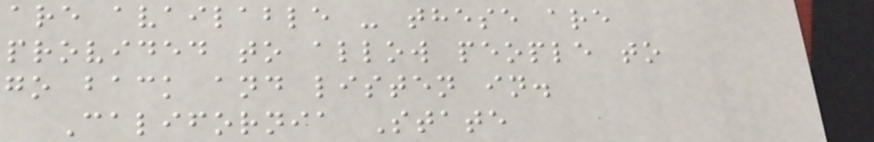are available - these are
provided to allow people to
go back and listen in.
California State
